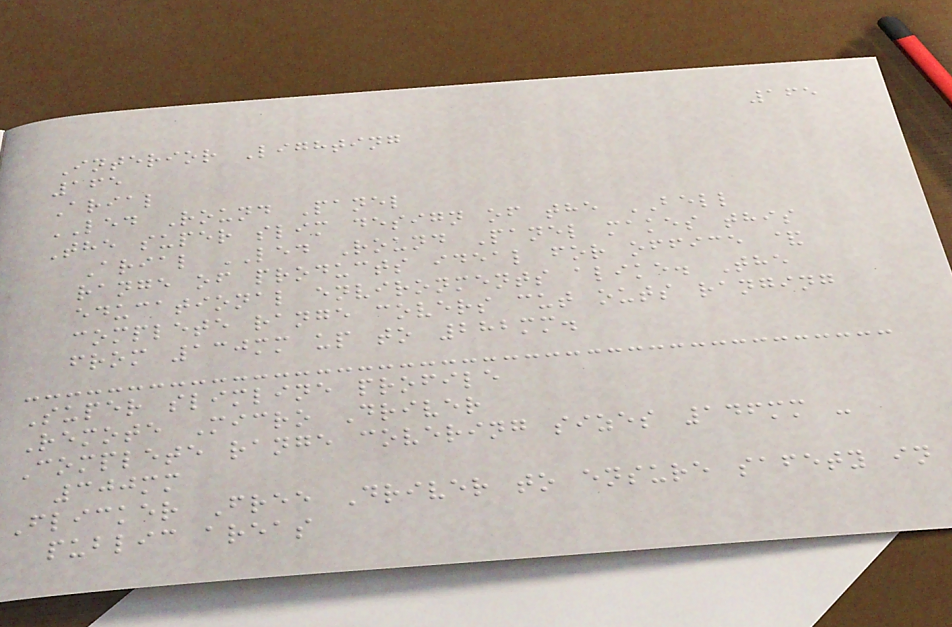165
Interior Lighting
165
Arial
LED Round Panel
The super slim design of the BELL
Arial LED Round Panel makes this
range of products ideal for office &
educational environments alike. The
complete range covers cut outs ranging
from 130mm up to 282mm.
Super slimline profile
Remote Micro Driver
Complete range covering sizes 146mm -
300mm
Flicker Free Driver to ensure safety in
public areas
